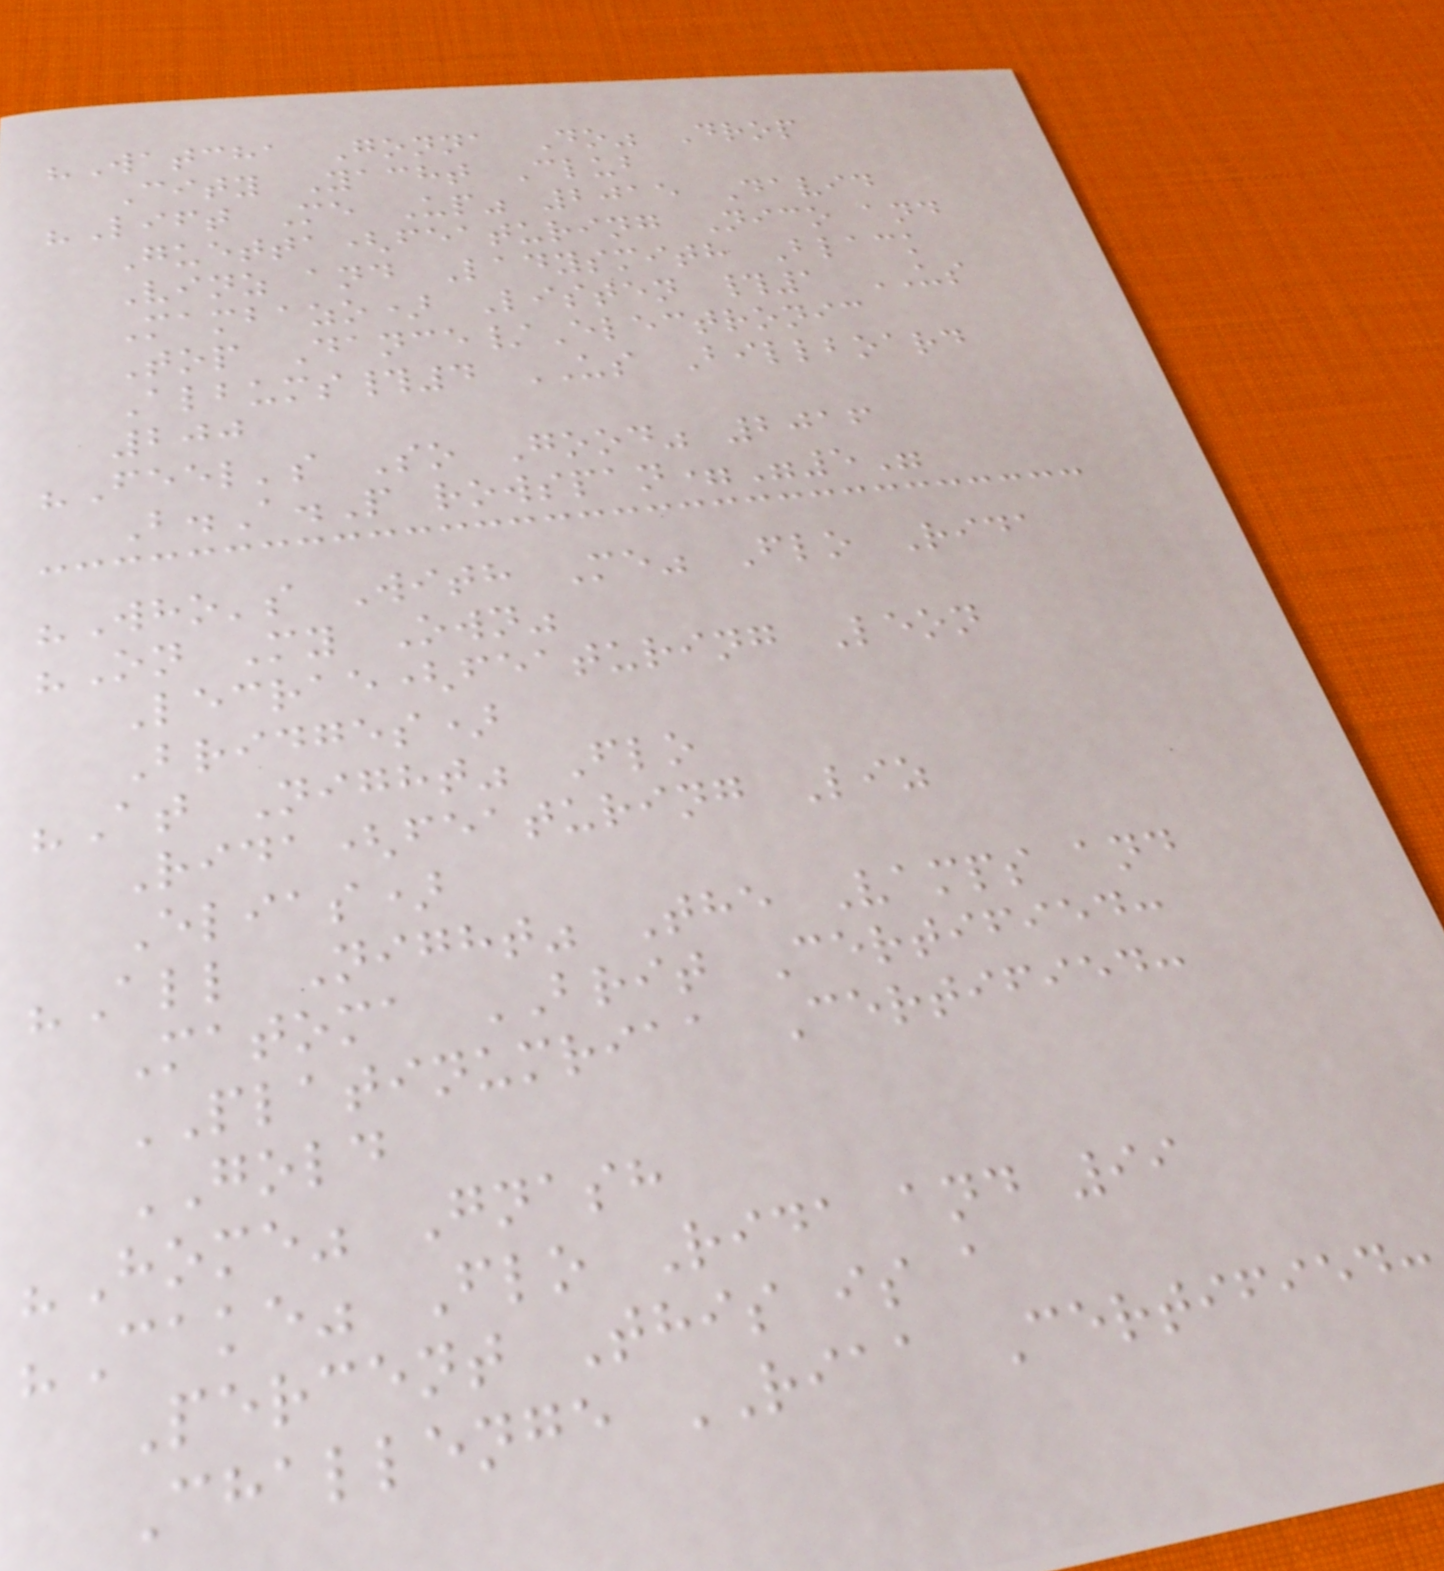"Watcha Gonna Do" Drop
City Yacht Club
"Lift Me Up" 2015 David
Guetta(featuring Nico and
Vinz and Ladysmith Black
Mambazo) Listen #1 US
Top Dance/Electronic
Albums#4 US Billboard
200
"Feel's So Good" 2016
B.A.P rowspan="5"
"Who's With Me" Flo Rida
"On My Own"
Lecrae(featuring Leon
Bridges)
"At Night" Flo
Rida(featuring Liz
Elias)
"All Night" The Vamps and
Matoma BRIT Certified:
PLATINUMRIAA Certified:
GOLD
"Home" Gnash
"Cake" Flo Rida and 99
Percent This is a
Challenge RIAA Certified:
